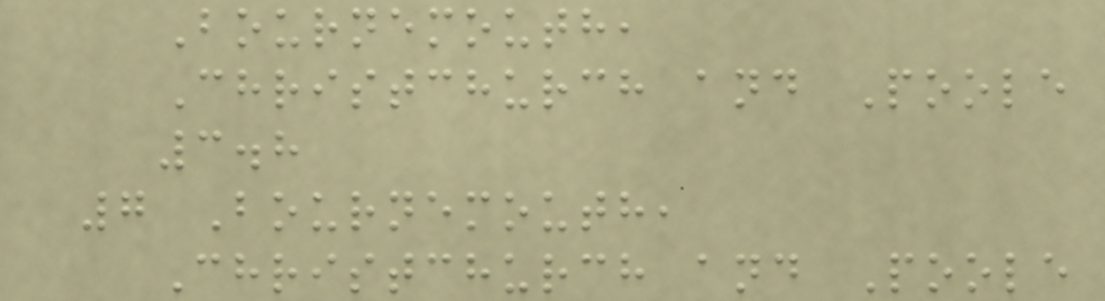Bournemouth,
Christchurch and Poole
3.8
7 Bournemouth,
Christchurch and Poole
